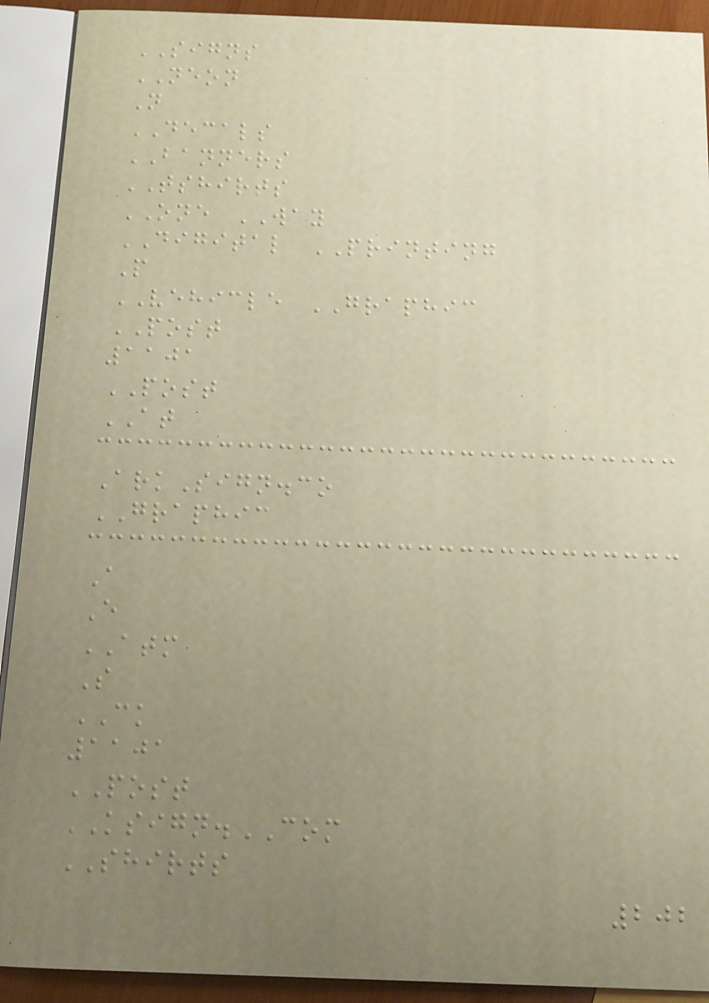SIGNS
NEON
N
DECALS
BANNERS
TSHIRTS
ONE WAY
DIGITAL PRINTING
P
VEHICLE GRAPHIC
POST
1101
POST
AT
ArkSign.co
GRAPHIC
A
E
ATM
S
CK
1101
POST
KSIGN.COM
SHIRTS
202
